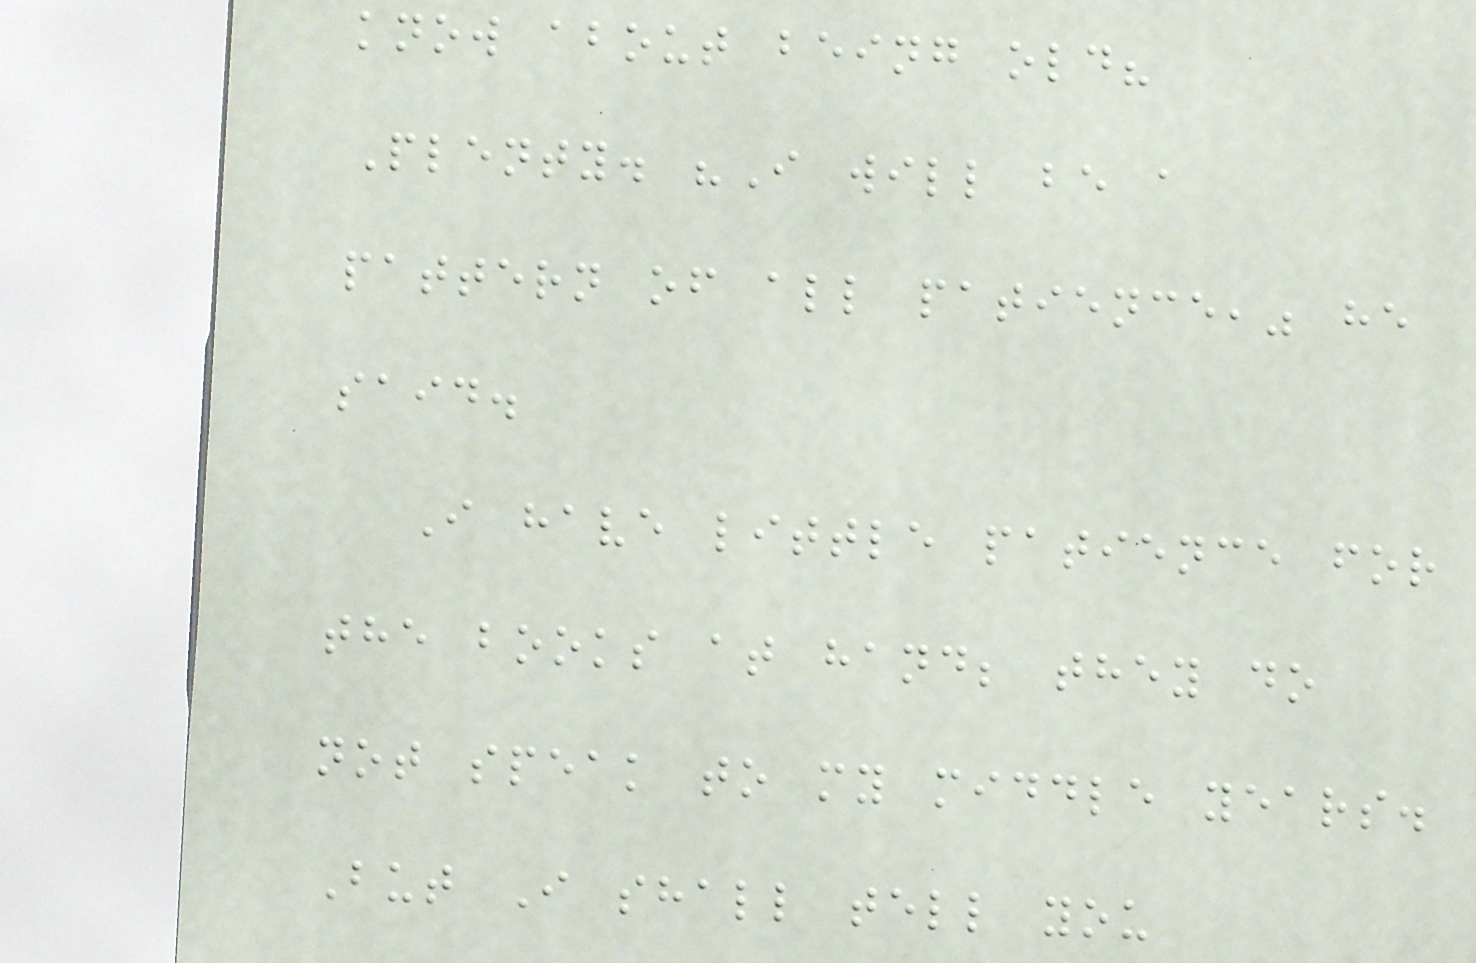know about being old?
Plenty. "I will be a
pattern of all patience," he
said.
I have little patience for
the books at hand; they do
not speak to my middle years.
But I shall tell you
